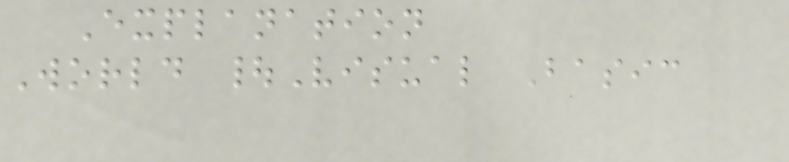Explanation
World |Visual Basic
